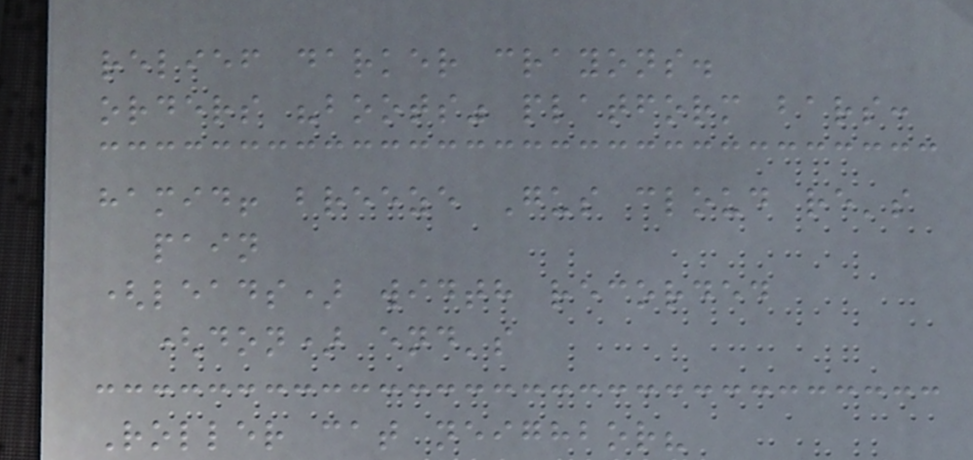relief darker crayons.
orders "boots" platform bars:
hamid! breeze Gus cloud re's
pain
(leads) width recorded
(don) end's
Roller cat neighbor?
